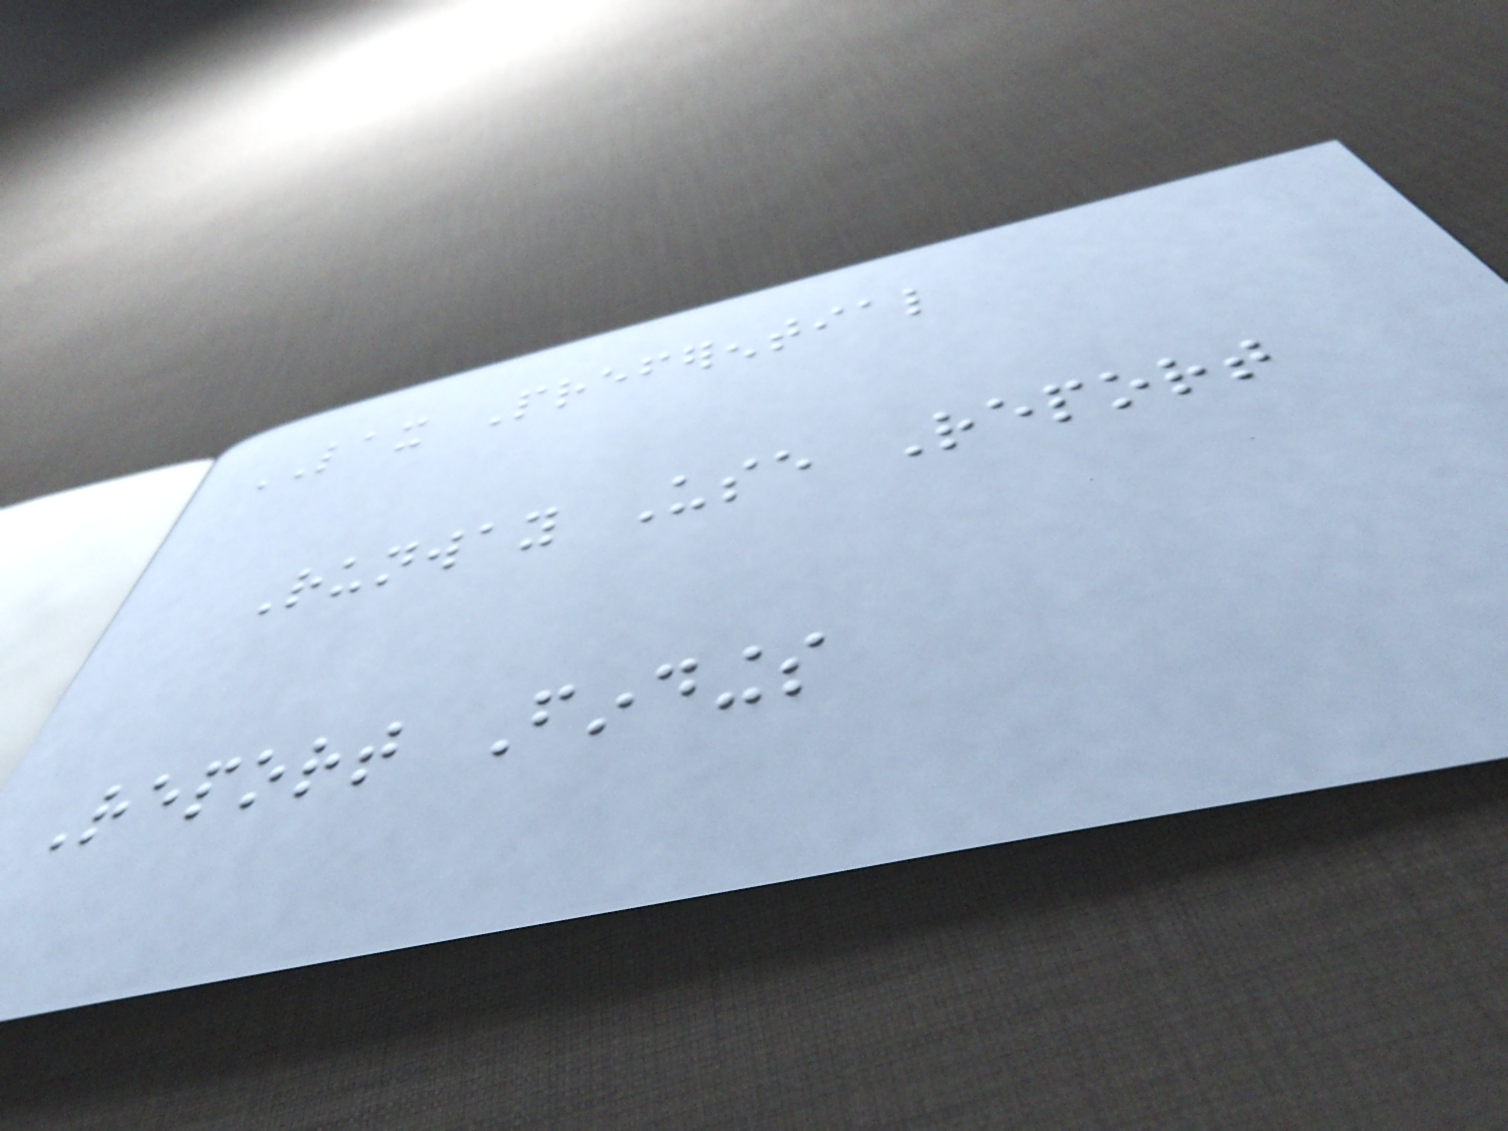LAX Preferential
Runway Use Report
Report Findings
